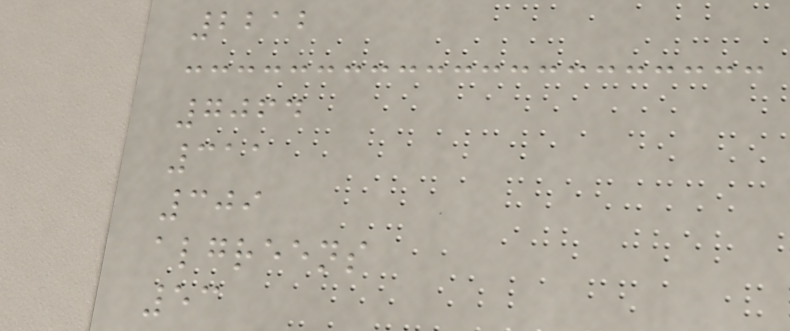2212
7064
311
309
algreens
53
